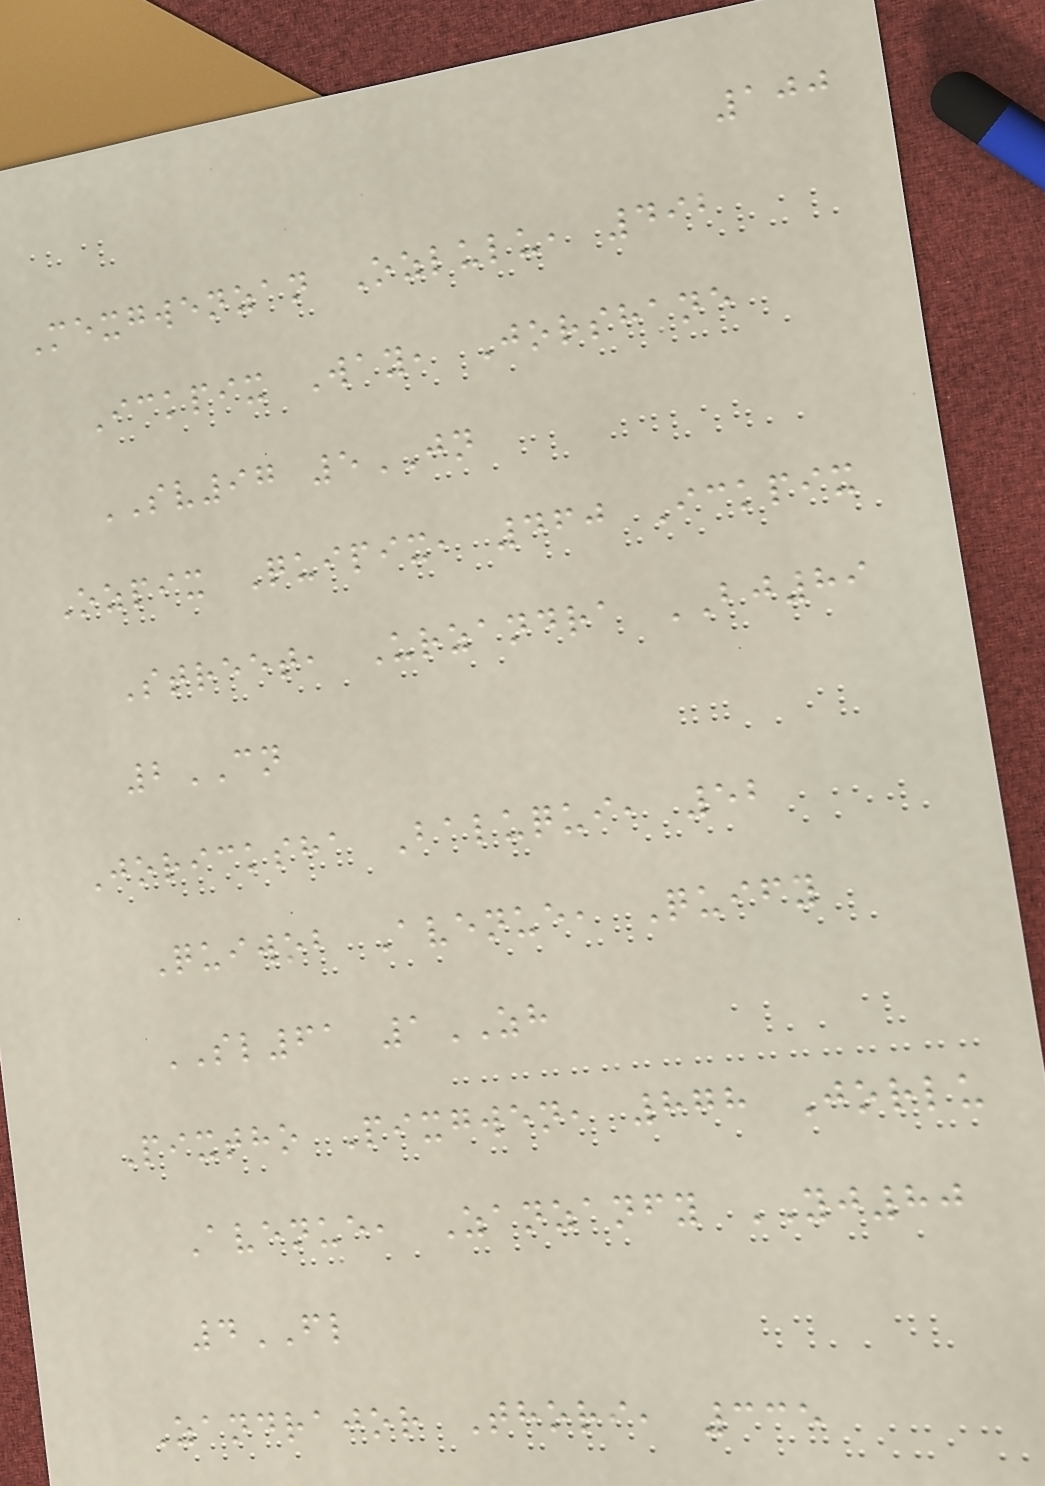100
Mexgwenzan Ozlulu, 492
Ickpix Way, Jorshane
SV97 5JN
Ozpix Quipix, 460 Ickpix
Street, Urzandra BJ89
2CN
Joricksha Baluqui, 52
Quiwob Avenue, Quify
SL61 1ZH
Pixtho Pixgwen, 878 Jorlu
Avenue, Zanzanfy YJ80
4FL
Zandrajor Thori, 335
